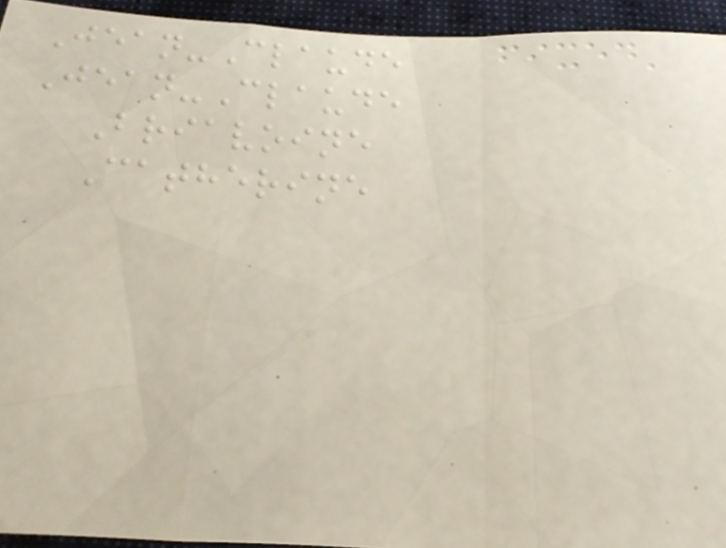Jean-Claude
Jean-Claude
Briavoine
Catherine
